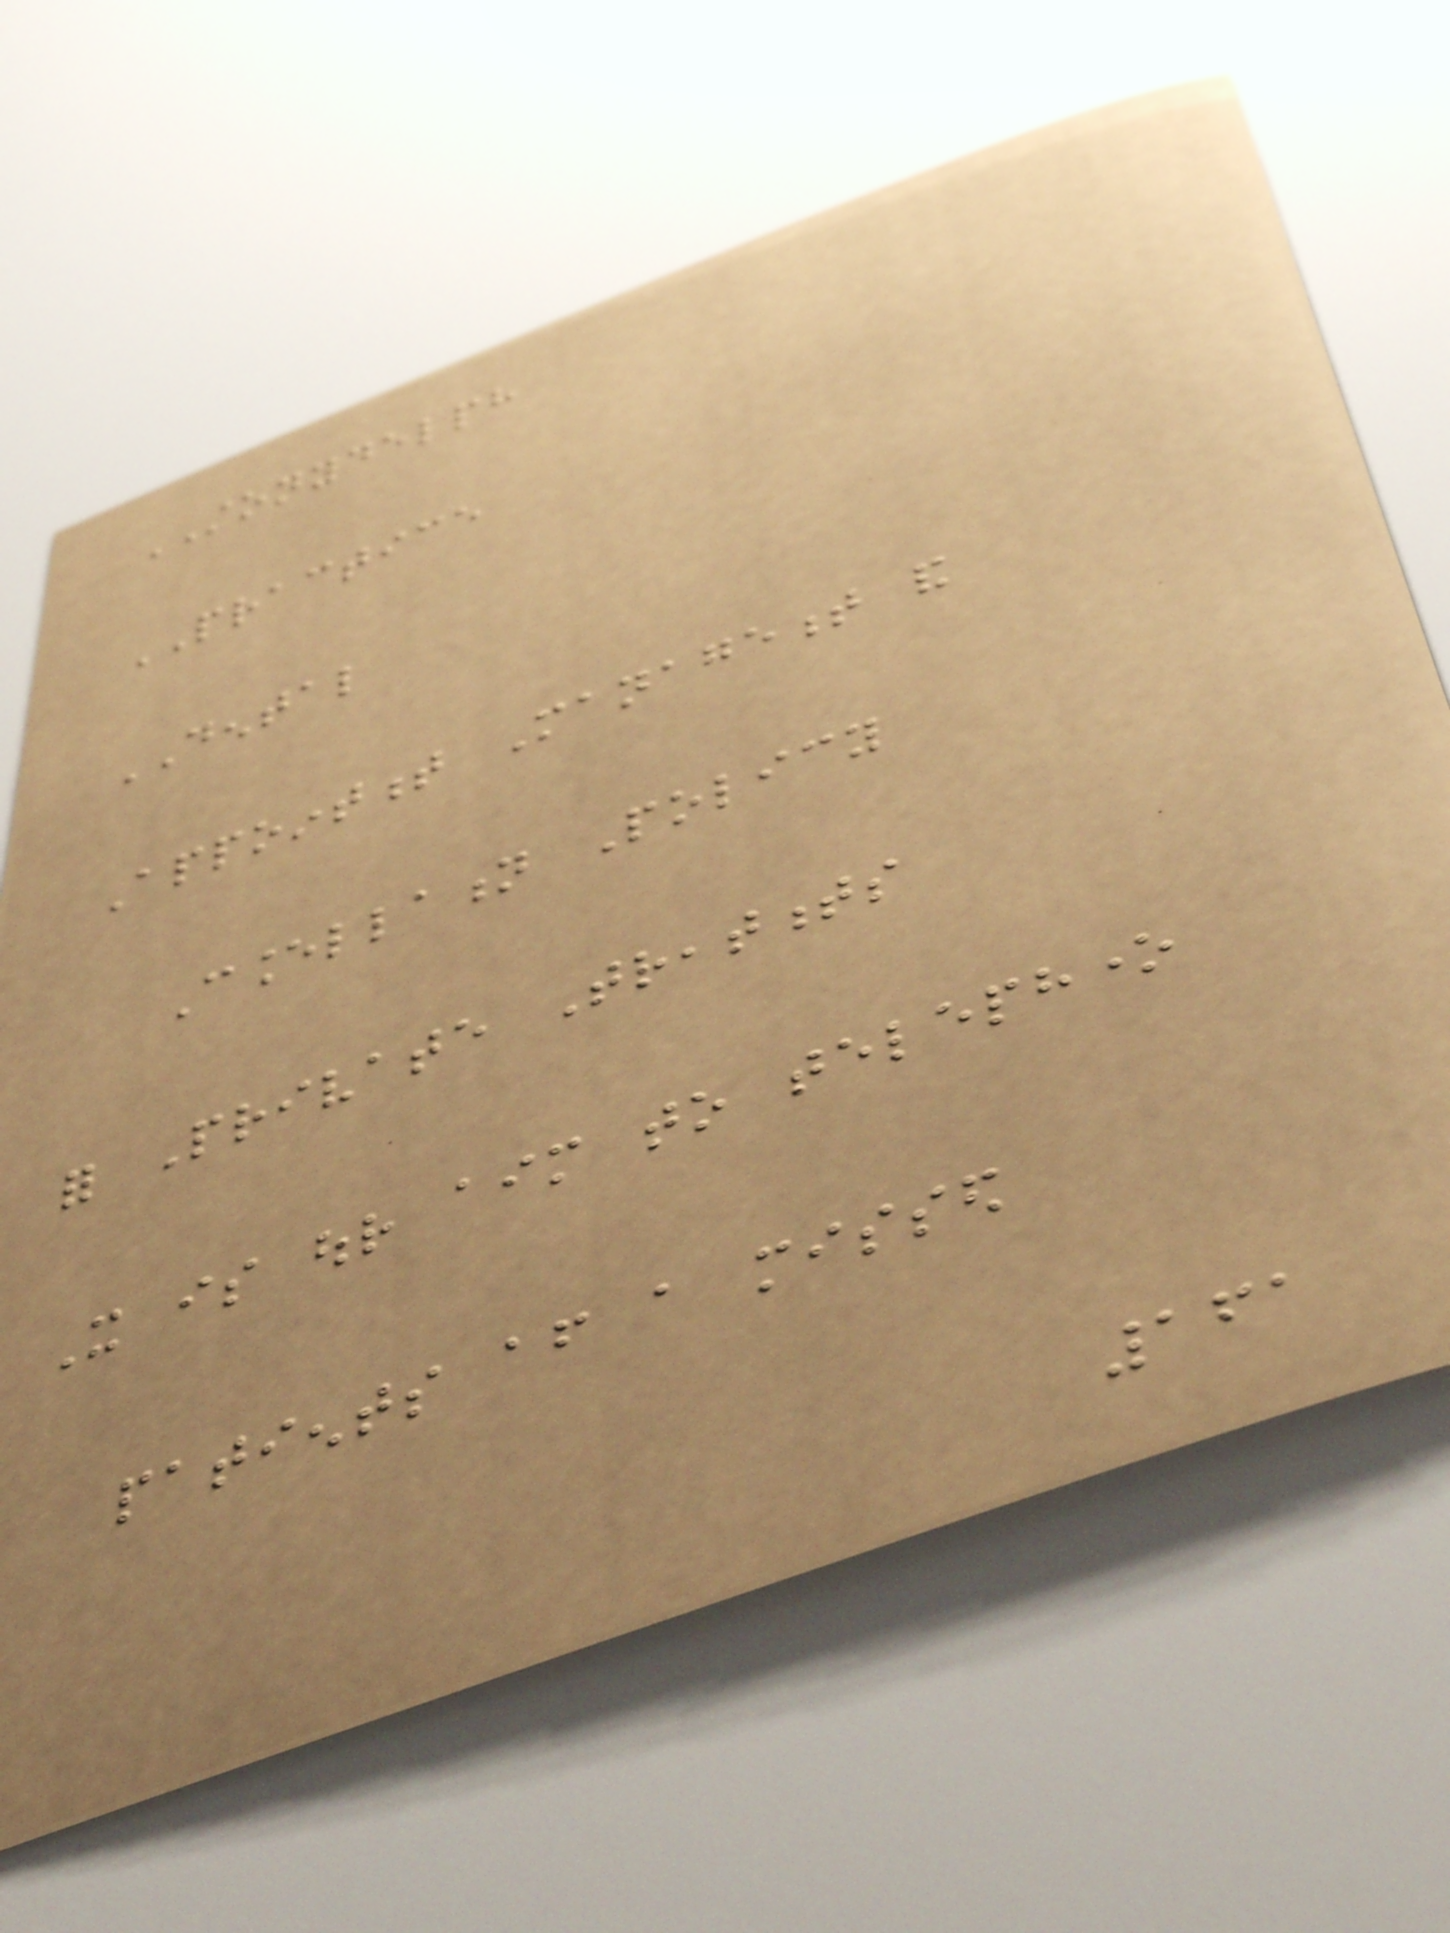STONYDELPH
PRACTICE
DENTAL
Appointment Management and
Cancellation Policy
for Private Treatments
It is our aim to telephone
patients after a missed
161
